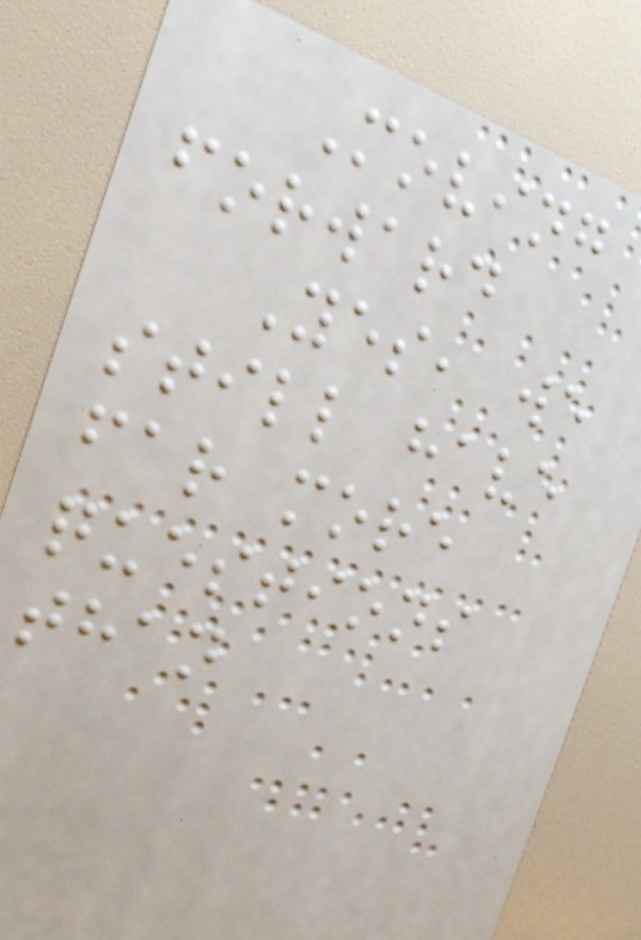Moving
forward
Yes, we
still have
far more
questions
than
